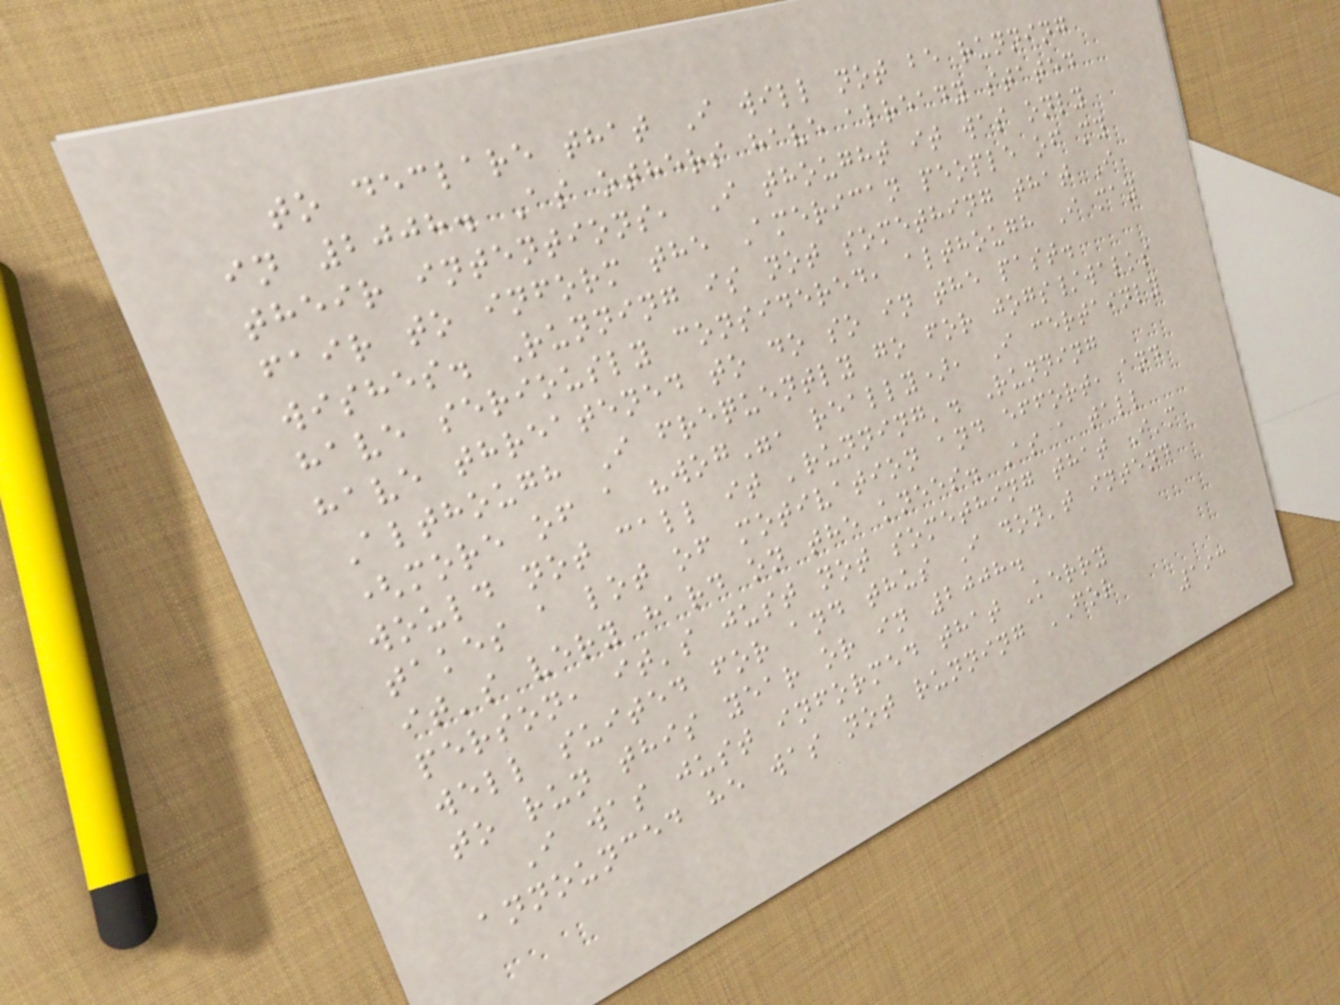to declare that I will not be running
in 2008. As others have already stated
their intentions, I thought it was only
fair to inform the American people of my
wishes. Running is not something that I
have seriously considered, although I may
have threatened to do so in the past.
Although I frequently go for jogs/walks
(more of a "wog", really), I certainly
would not call it 'running'. Running
takes a lot of motivation and effort, and
it's very hard on the knees. As a tall
person, it's just not something that I'm
well suited for and thus I don't intend
to run this year or in 2008.
I was just informed that Kerry
announced he was not running FOR
193
